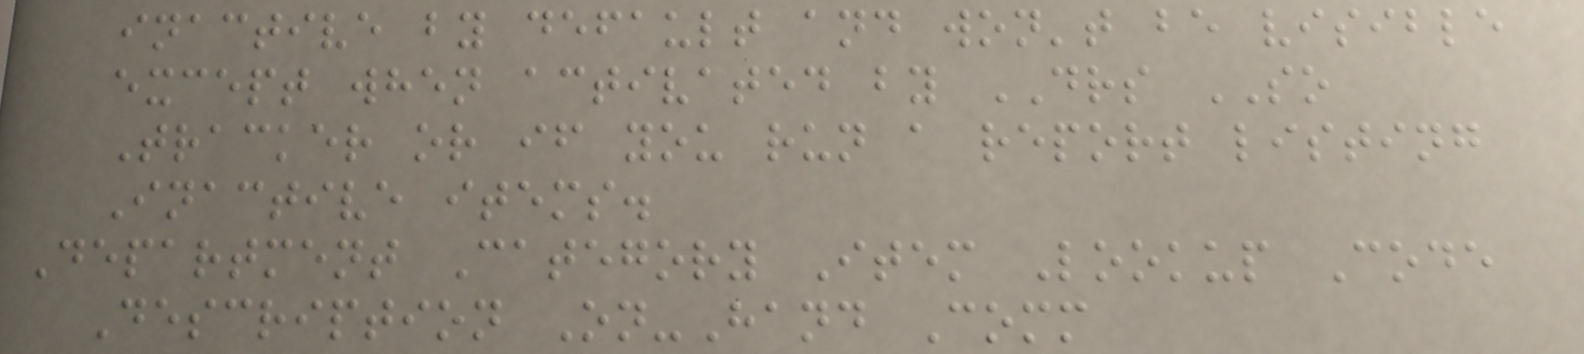inactive by default and won't be visible
except when activated by DRS SO
Tracker or if you run a report listing
Inactive items.
Department Category Item Lookup Code
Description On-Hand Comm
